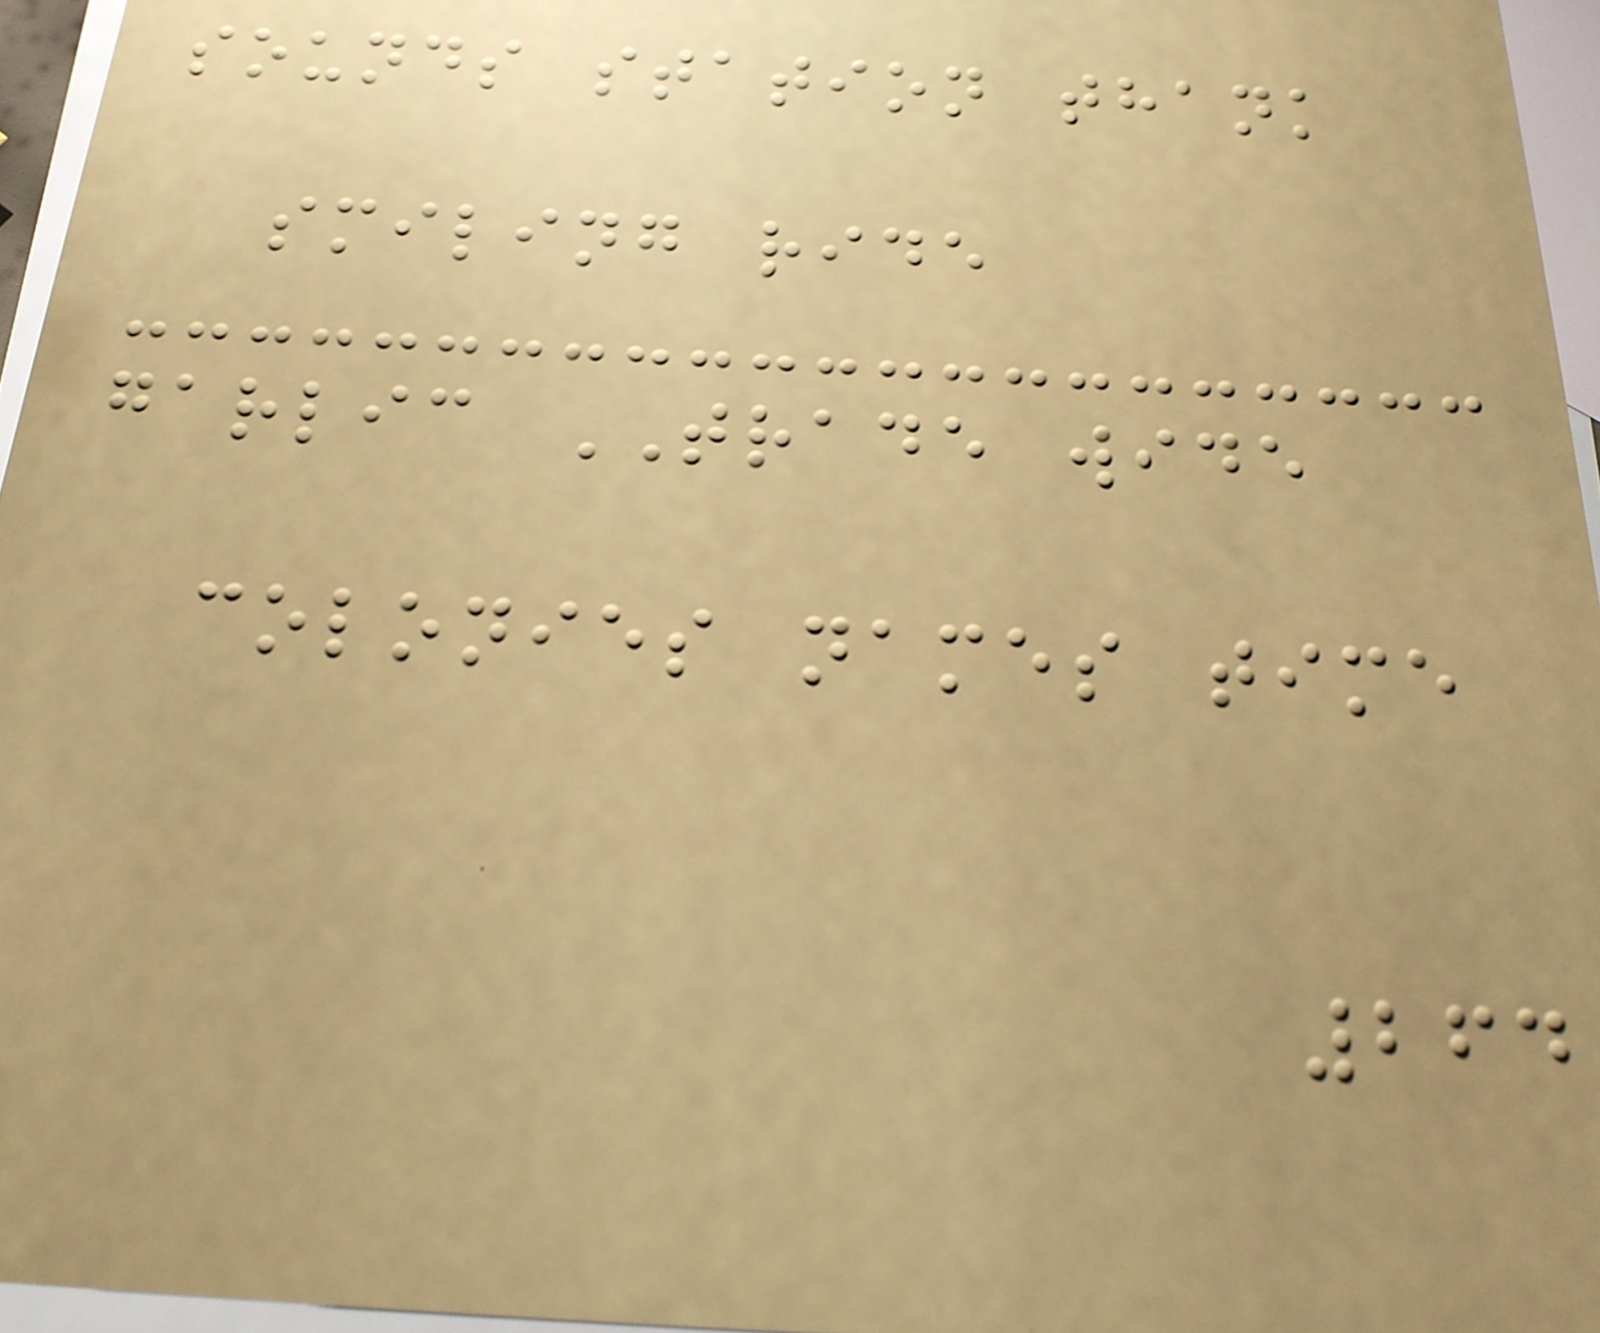sounds station thank
smiling ride
garlic TRADE wide
colonies names time
264
